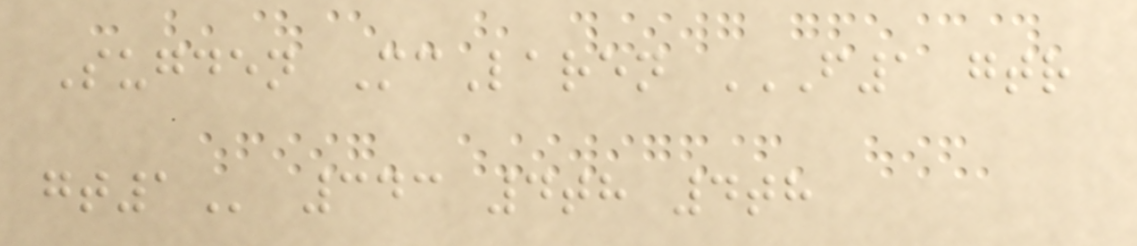Sugden McLaren F1 GTR
GT1 343 4th 4th
